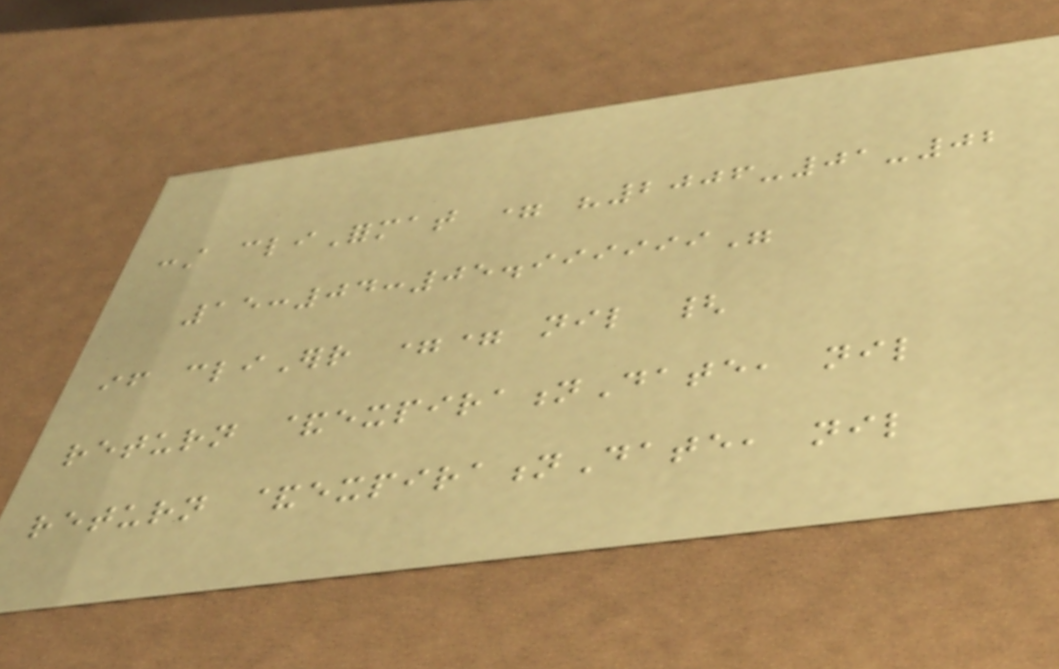const cliFormat = "2006-01-02
15:04:05.999999"
if cliErr == nil {
return &expirationDate, nil
return &expirationDate, nil
